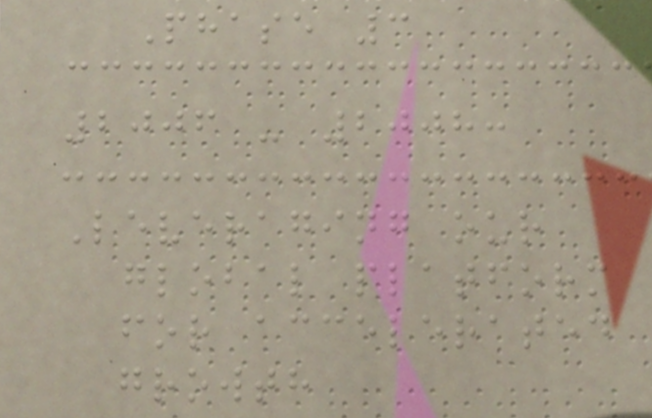Phase 3
2006 - 2008:
Leveraging our
global platform
for accelerated
growth
